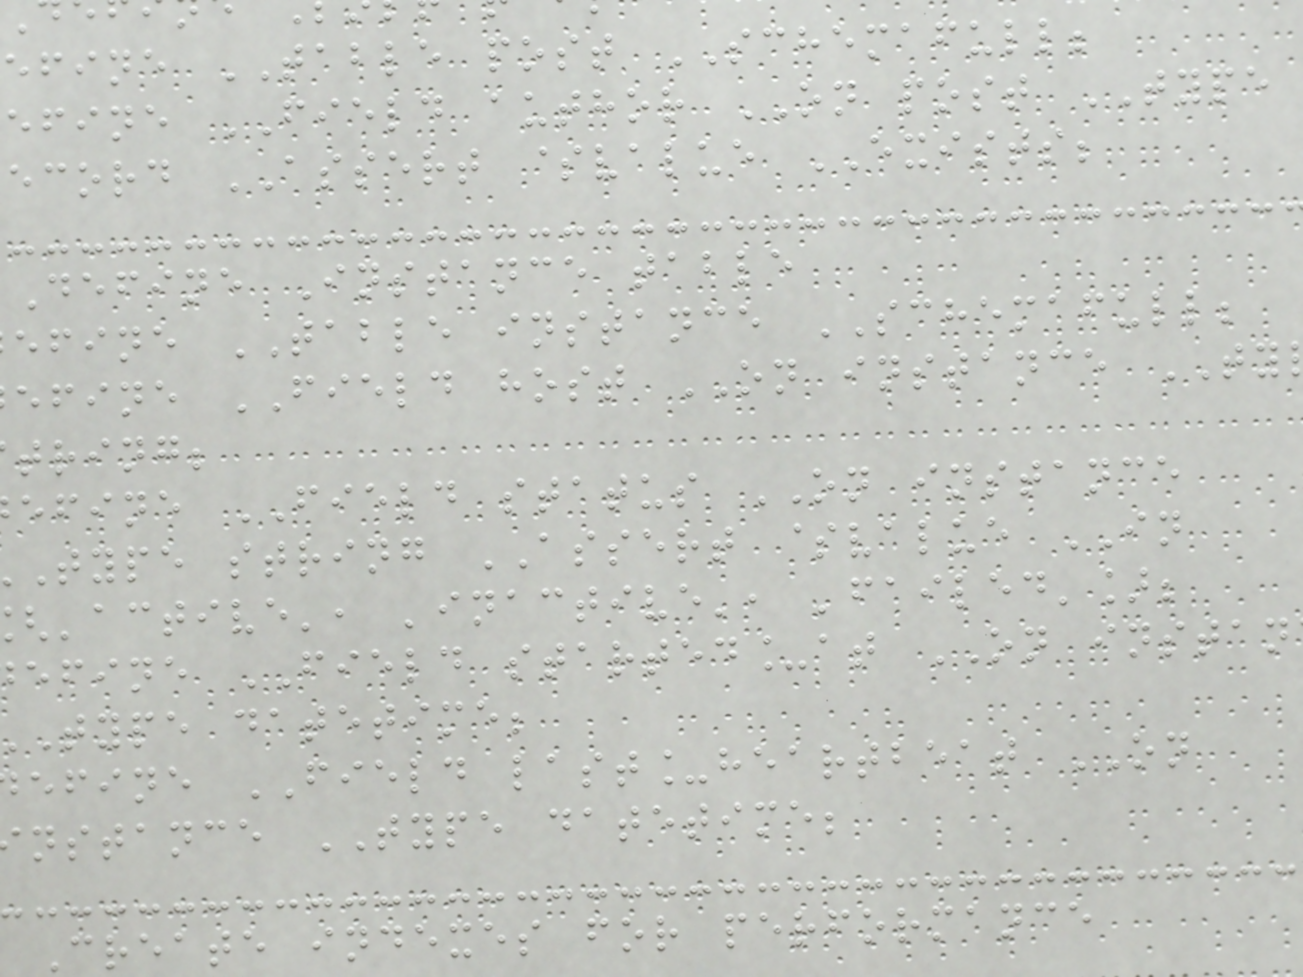efine TABLE post SCHEMAFULL;
efine FIELD author ON post TYPE
ecord ASSERT $value EXISTS;
Define Instance table
efine TABLE instance SCHEMAFULL;
efine FIELD host ON instance TY
tring;
efine FIELD status ON instance
type string ASSERT $value IN
'active', 'inactive', 'failed'];
efine FIELD started_at ON instan
type datetime;
efine FIELD last_heartbeat ON
nstance TYPE datetime;
Create indexes for performance
